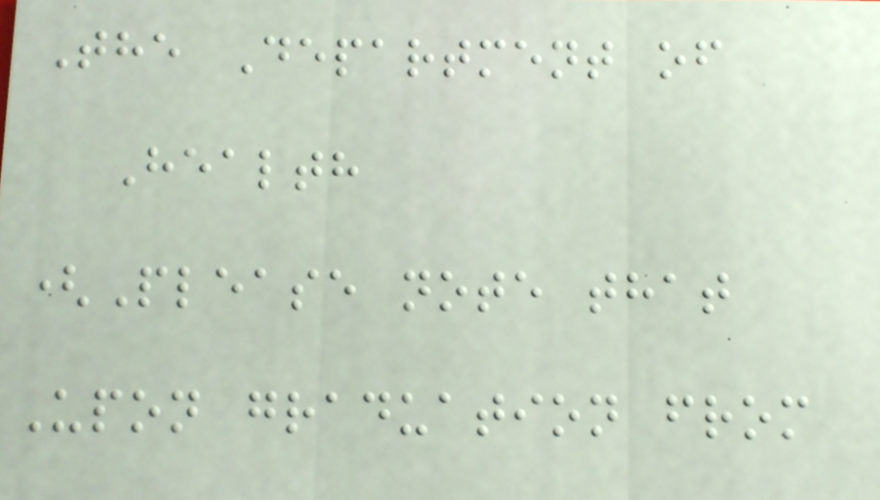The Department of
Health
(Please note that
Upon graduation from
